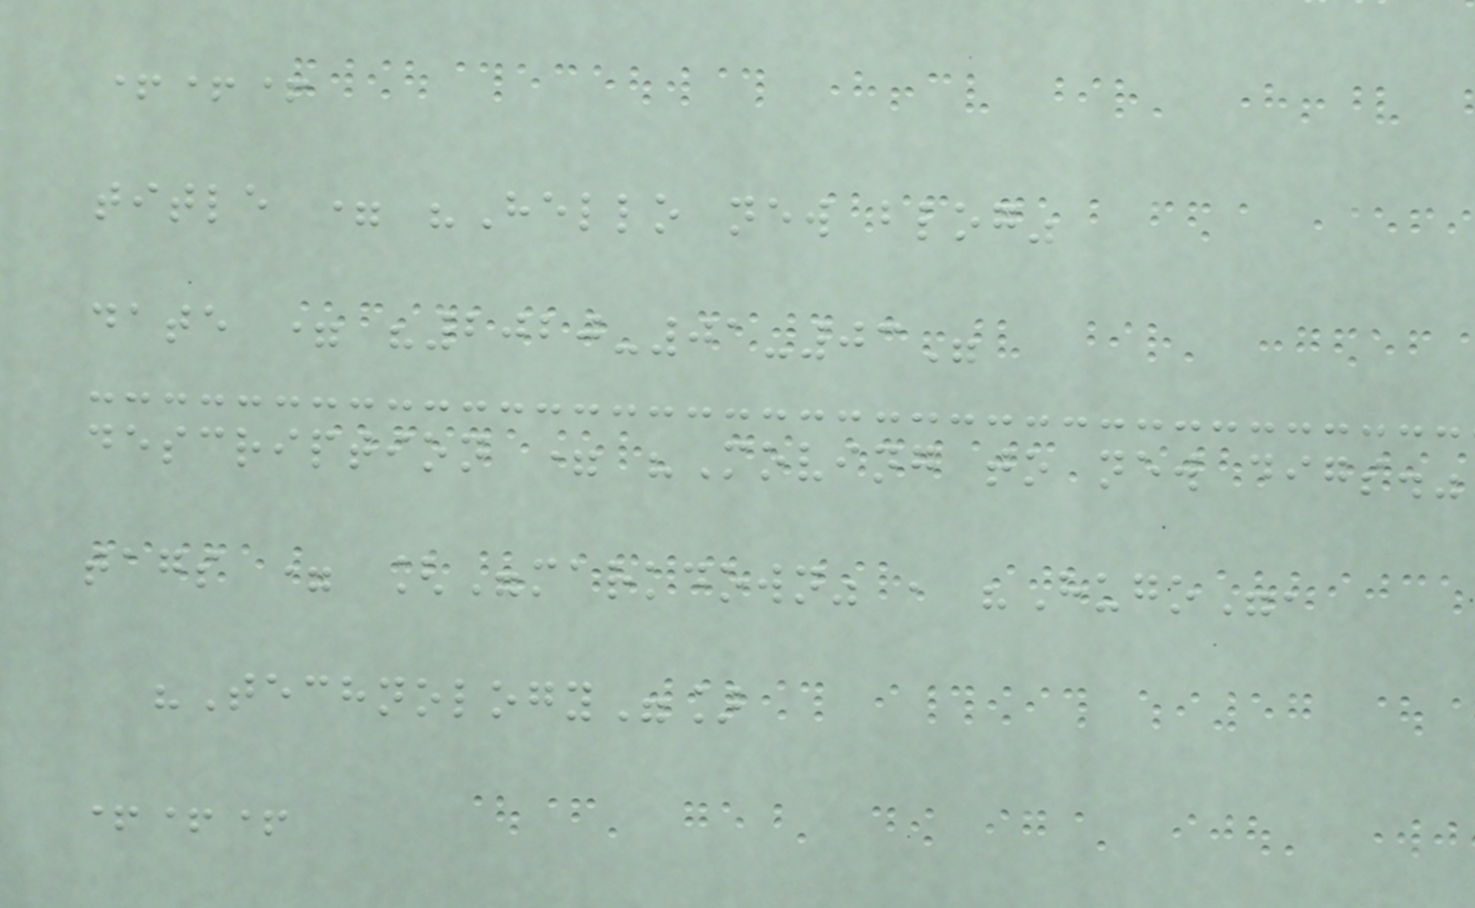+++
title = "Hello new blog"
date = "2020-01-03"
description = "Moving to new digs."
tags = ["markdown" , "Hugo",
"Technology"]
+++
